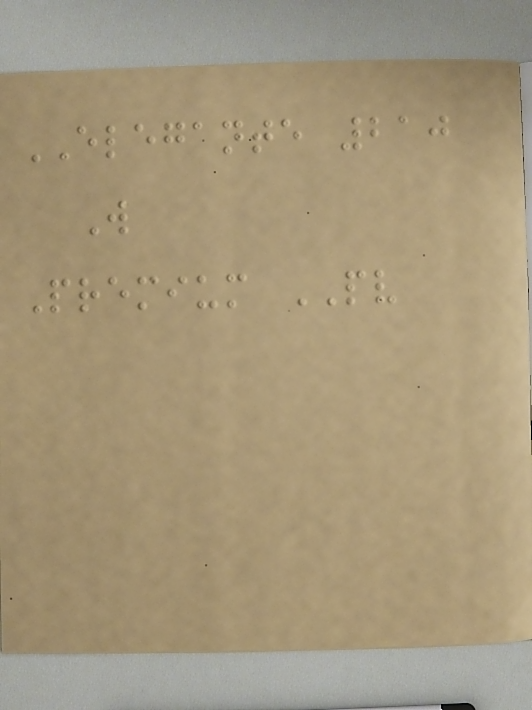ELEGANTE 210
W
Premium PV
